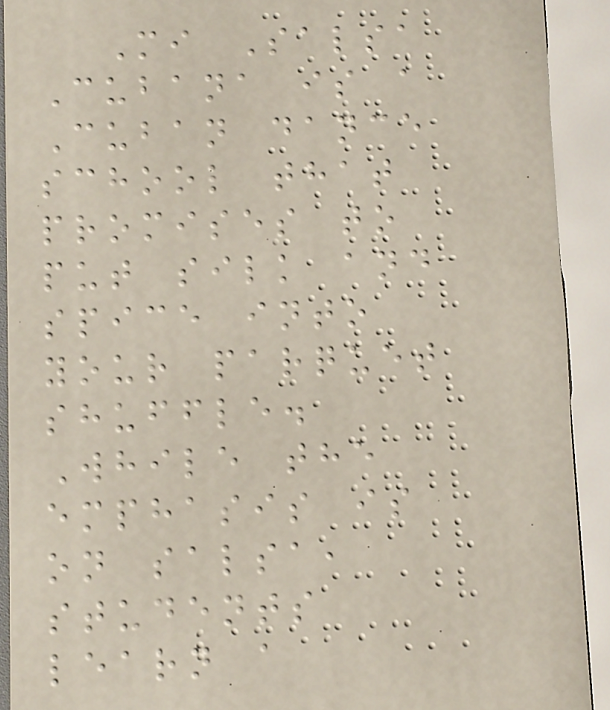Mi Salsa
Cubana is a
Cuban dance
school that
promises to
put silk and
spice into
your parquet
shuffle.
While the
emphasis is
on salsa,
students
learn a
